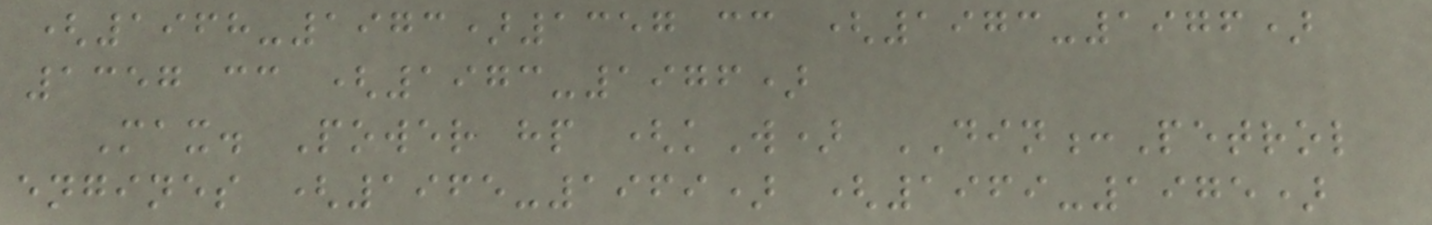(1968-1973)1357 cc (1973-1976)
1357 cc (1973-1976)
Max. Power hp (kW) DIN:Petrol
engines (1965-1969) (1969-1975)
